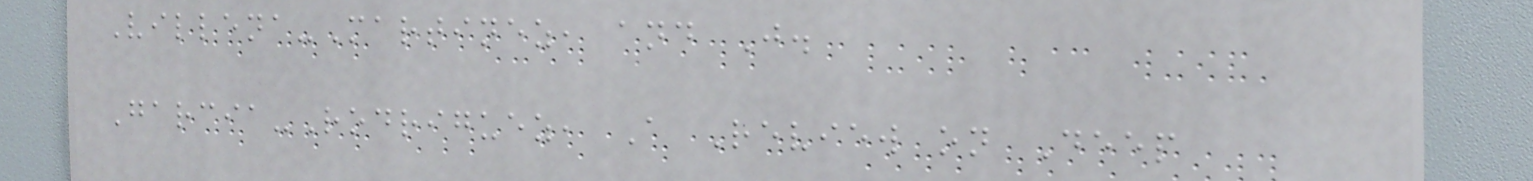Villena-Martinez, and J.
Garcia-Rodriguez, A Review on Deep
